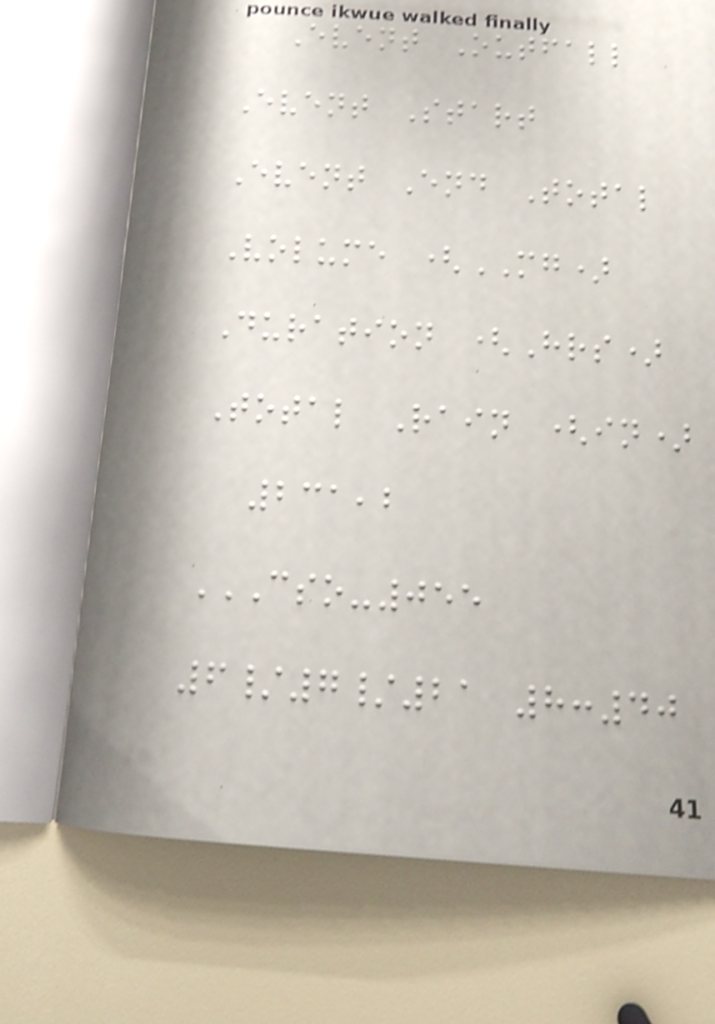Event Outfall
Event Start
Event End Total
Volume (MG)
Duration (Hrs)
Total Rain (in)
231,2
CSO-055
6/7/21 8:40
